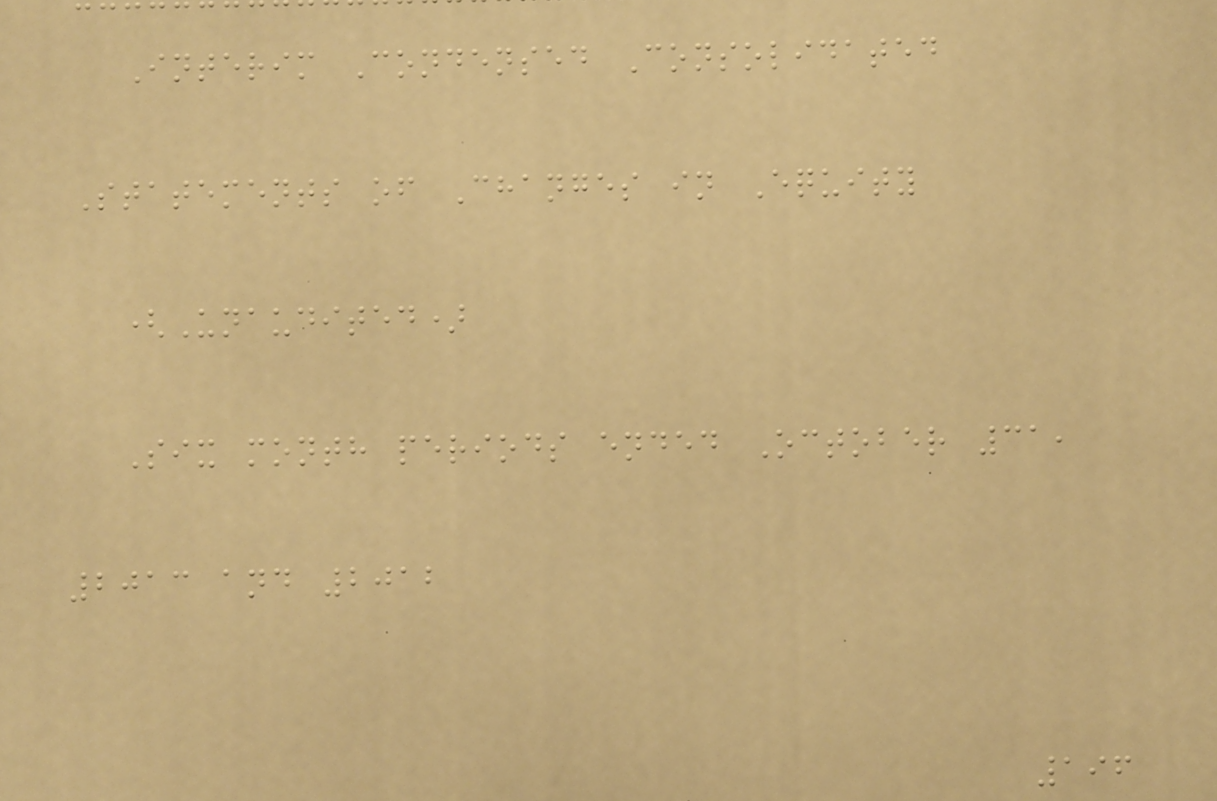Interim Condensed Consolidated
Statements of Changes in Equity
(Unaudited)
Six month periods ended October 31,
2013 and 2012
196
